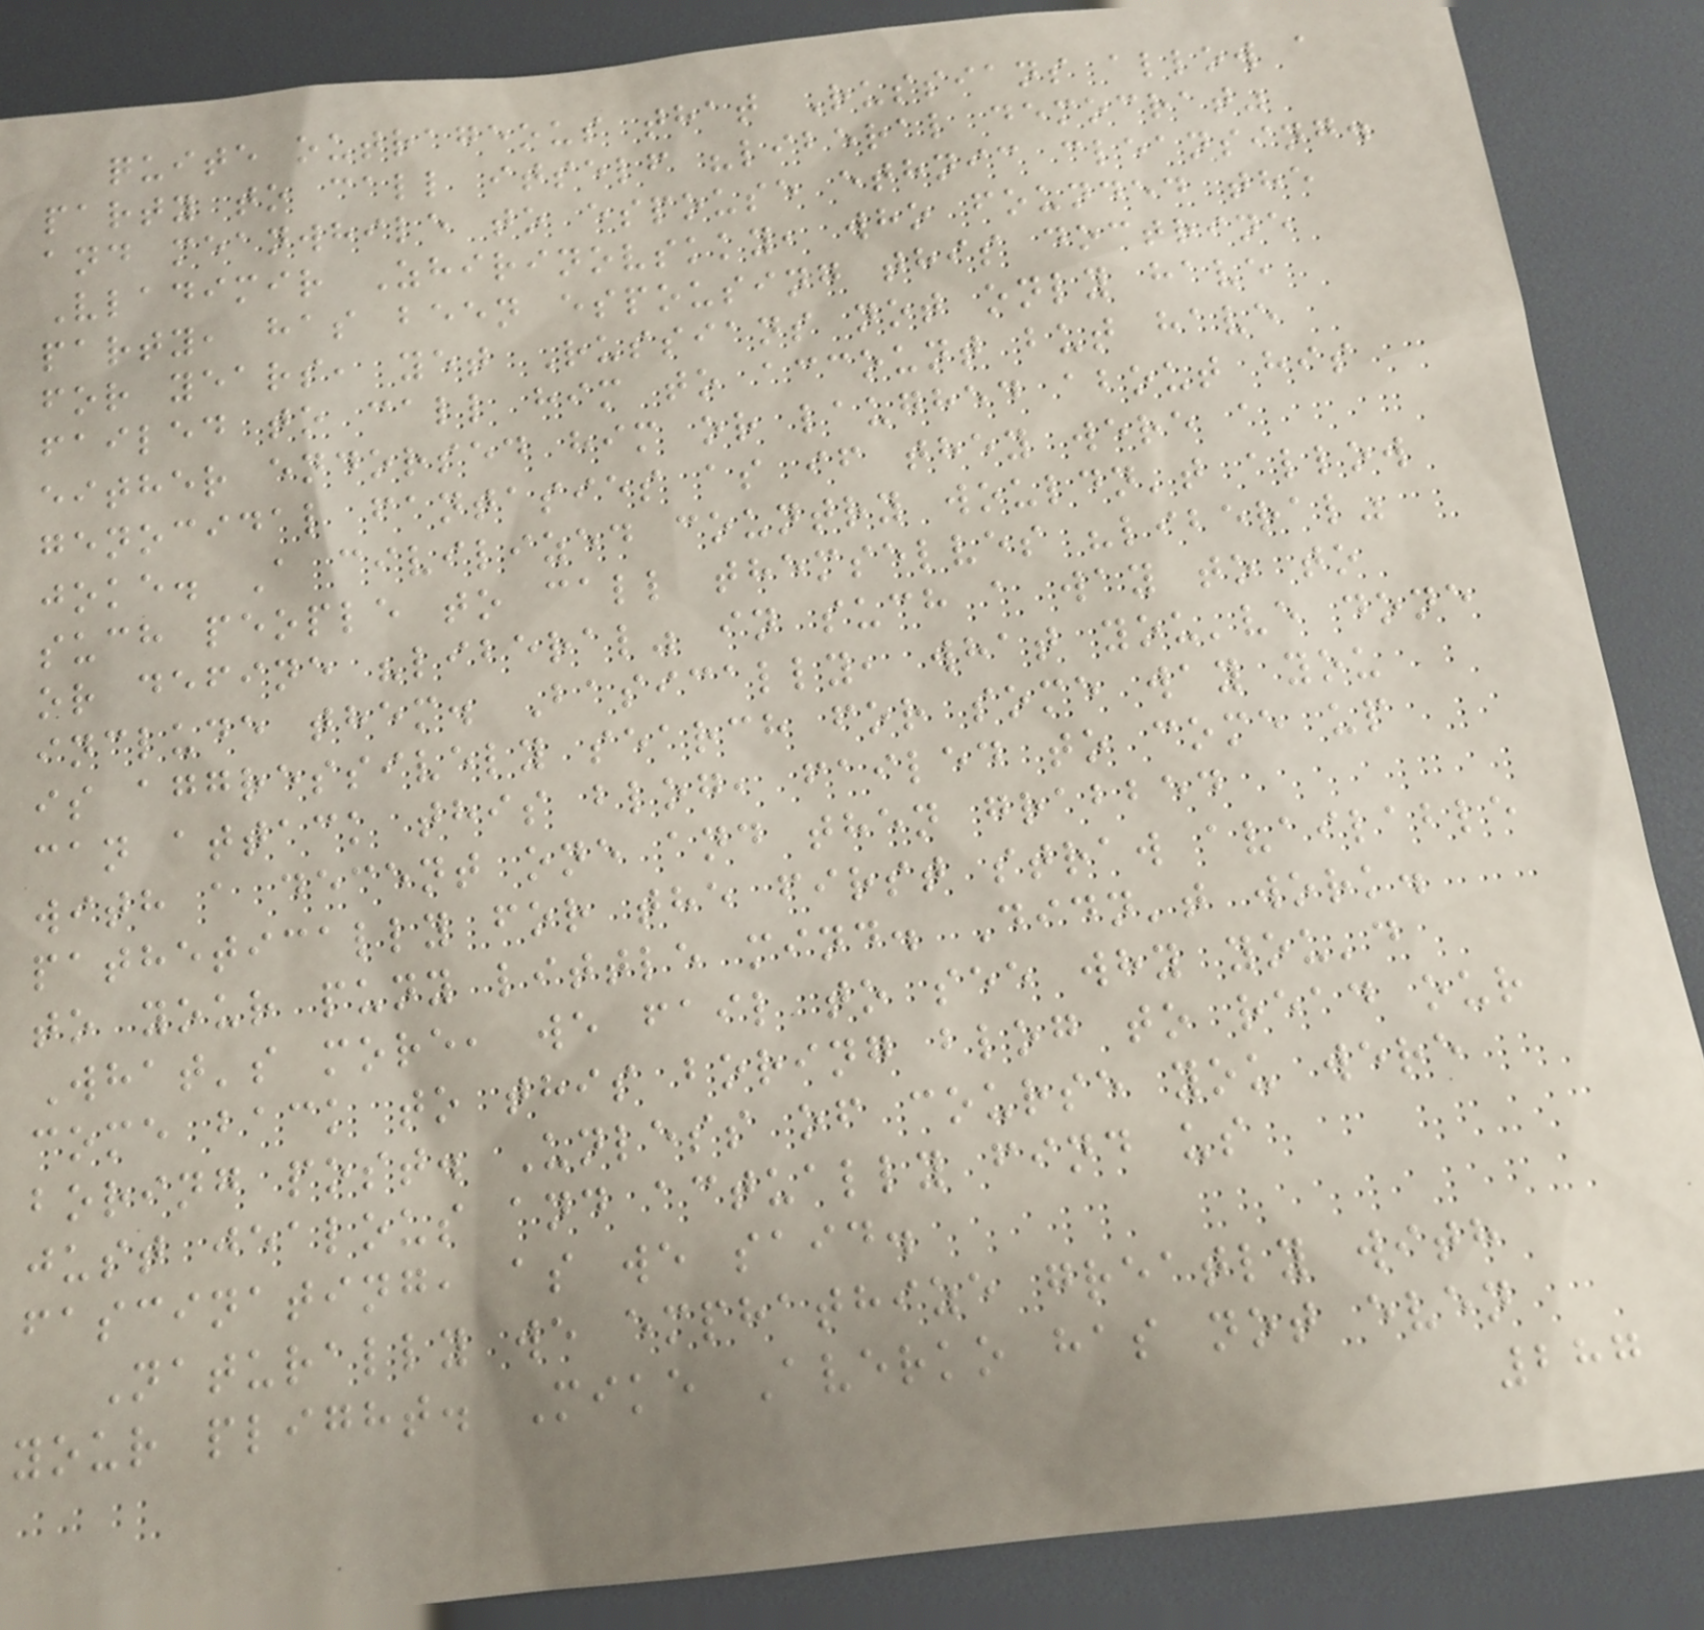quite outrageous that Russians allow a
party to call itself "liberal democrat"
and meanwhile to espouse ethnic cleansing.
Vladimir Zhirinovskky, who founded the
party, has been espousing this doctrine
for years, yet Russians not only have
failed to call him to account but have
either endorsed him or laughed about his
genocidal fantasies as if they were a
joke. A civilized country wouldn't allow
such people to call themselves "liberal"
or define "liberal" in such a way to to
include them. Basically, what you've done
is aggressively search for some way you
can attack this blog, failed to come up
with a decent one and then grabbed
pathetically for the first straw available
to your puny little mind. Didn't work.
What's more, we fail to see why you'd
come back to this boring blog to read our
boring post. Unless of course you were
just jealous and actually find us
fascinating, as we said.
Naturally we emphathize greatly with
your plight. Mike Averko has not even
287
